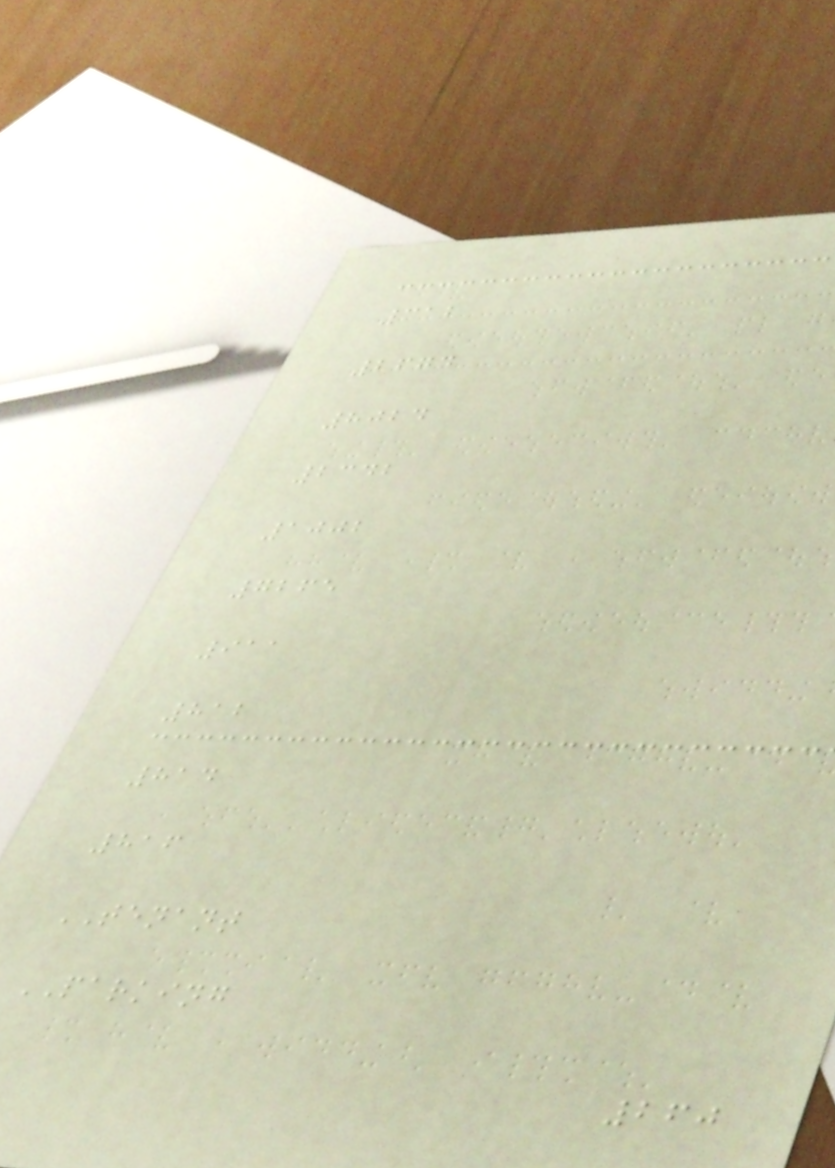312
2674
8024
2342
1002
7265
911
812
814
816
TENANT
PARKING
260
